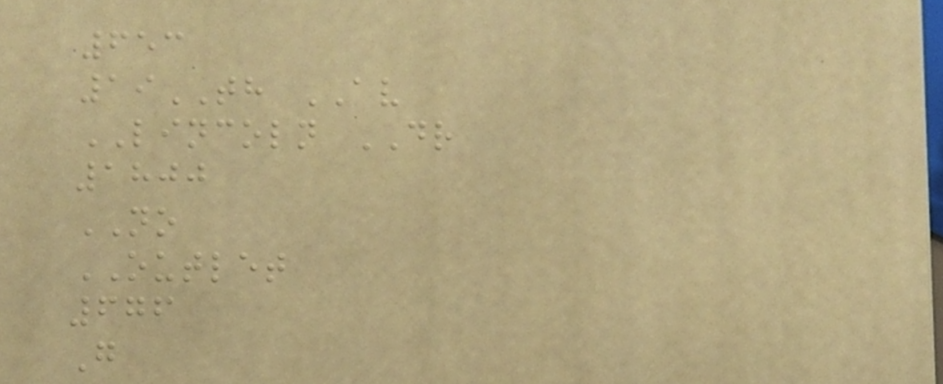653
19TH AV
LINCOLN DR
1800
NO
OUTLET
676
G
